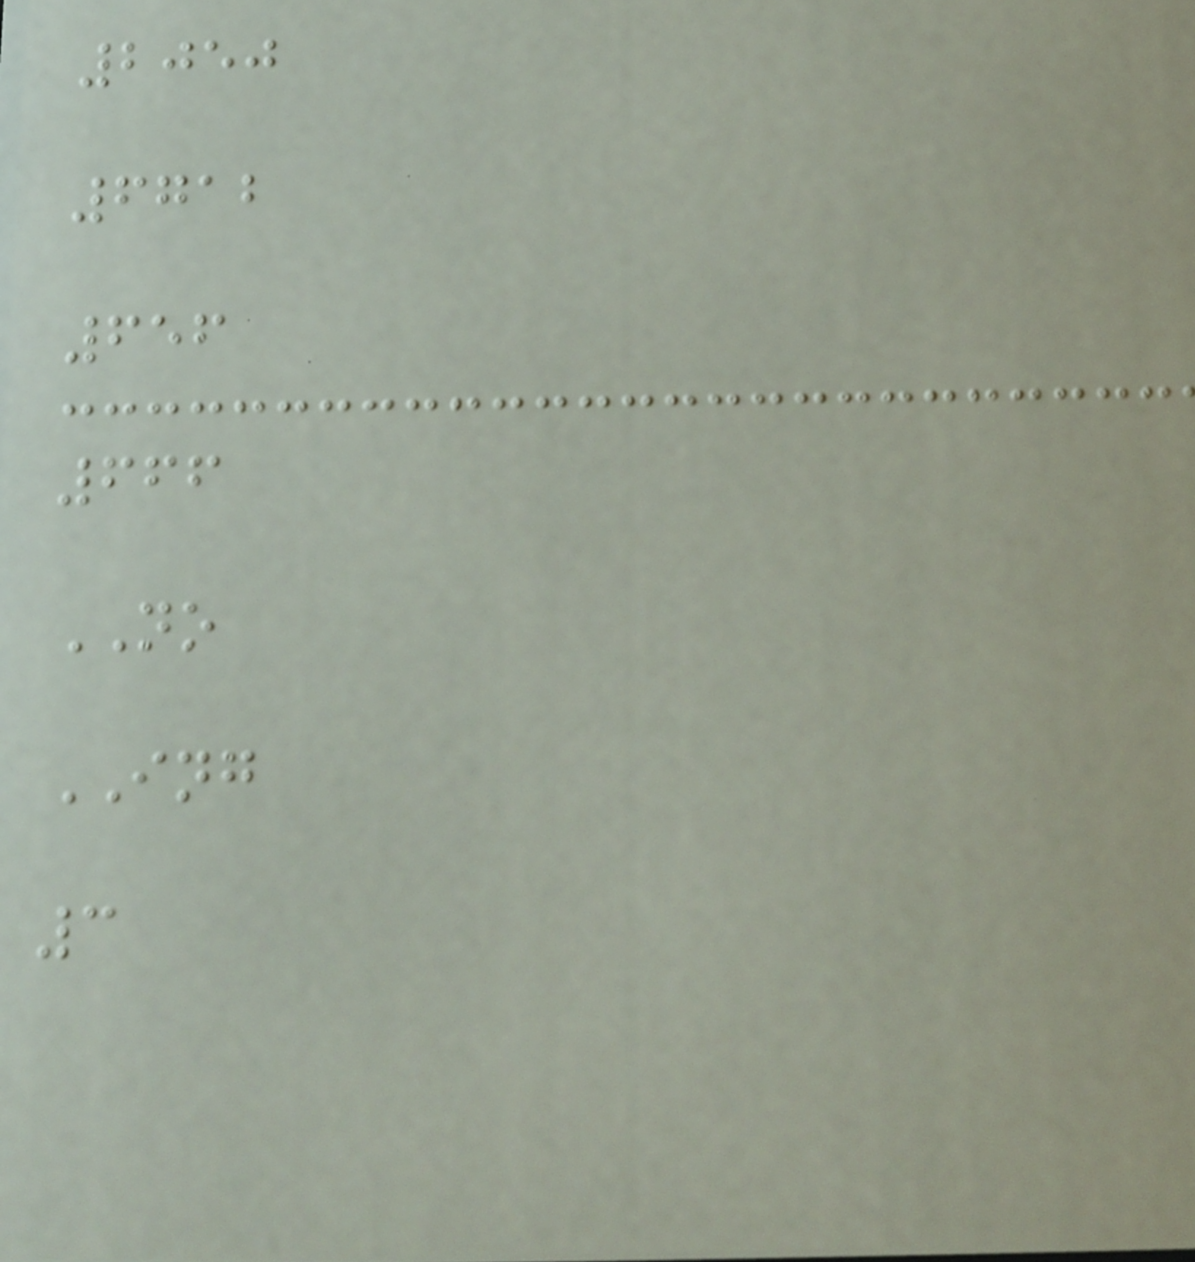2050
6712
656
666
NO
ING
3
